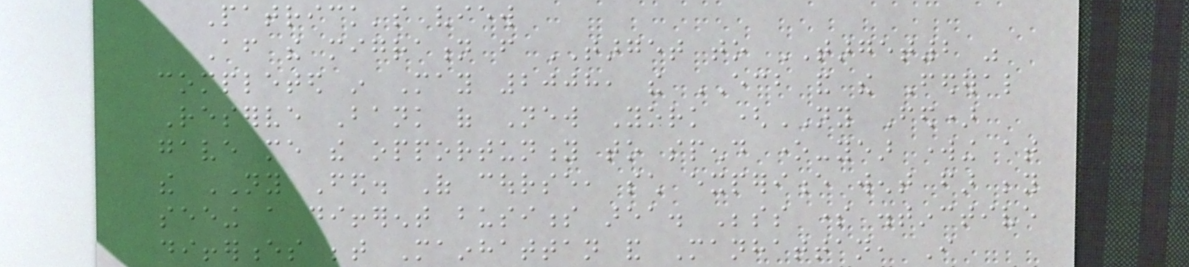Patrick's view
After the migration from TARGET to TARGET2 was
completed in May 2008, the ECB and the Federal
Reserve Bank of New York (NY Fed)
gave me the opportunity to spend one-year working at
the NY Fed. Of course, such experience went far beyond
seeing a different business area. Besides some distinctive
differences between Mainhattan and Manhattan, I
